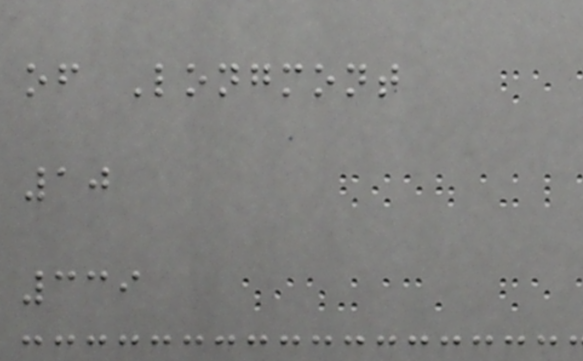of Longmont
10
339
